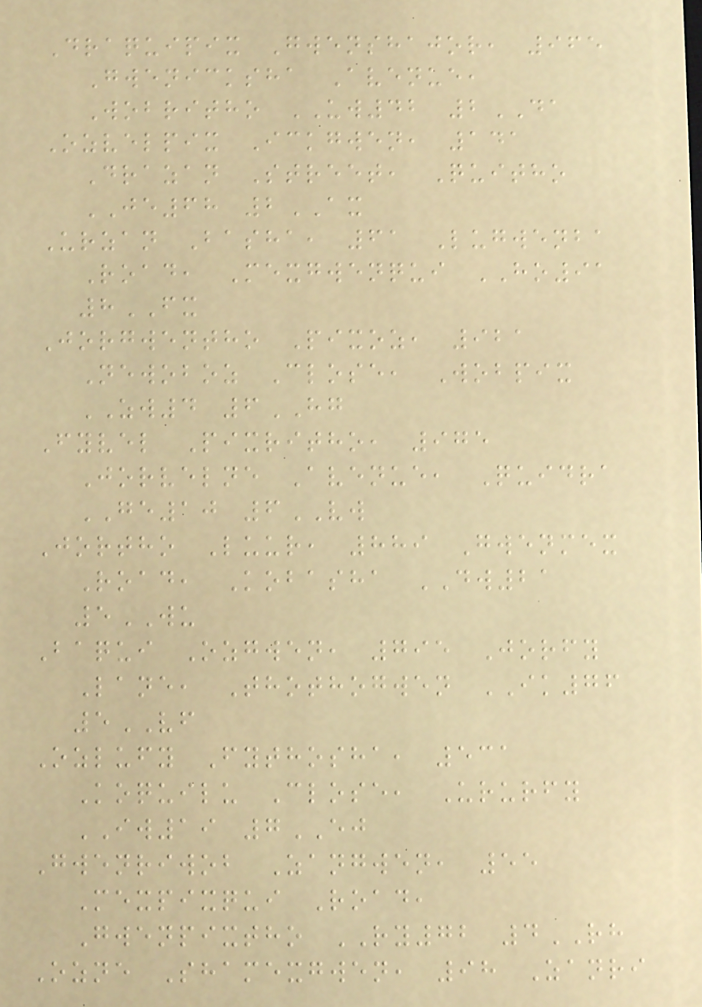Draquipix Gwenshajor, 965
Gwenicksha Avenue,
Wobritho UW42 2DA
Ozvelpix Ickgwen, 141
Drazan Street, Quitho
JE68 2AX
Urzan Basha, 61 Lugwenba
Road, Mexgwenqui HO91
8FX
Jorgwentho Pixoz, 921
Newoboz Close, Wobpix
ZW4 6HG
Fyvel Pixritho, 975
Jorvelne Avenue, Quidra
GE10 6VW
Jortho Luur, 889 Gwenmex
Road, Kobasha DW21
5WU
Baqui Ozgwen, 795 Jorfy
Lane, Thothogwen IK76
5VF
Ozlufy Fythosha, 531
Koquilu Close, Ururfy
IW19 7EJ
Gwenriwob Zangwen, 55
Mexpixqui Road,
Gwenpixtho RY72 4RH
Ozne Shamexgwen, 98 Zanri
